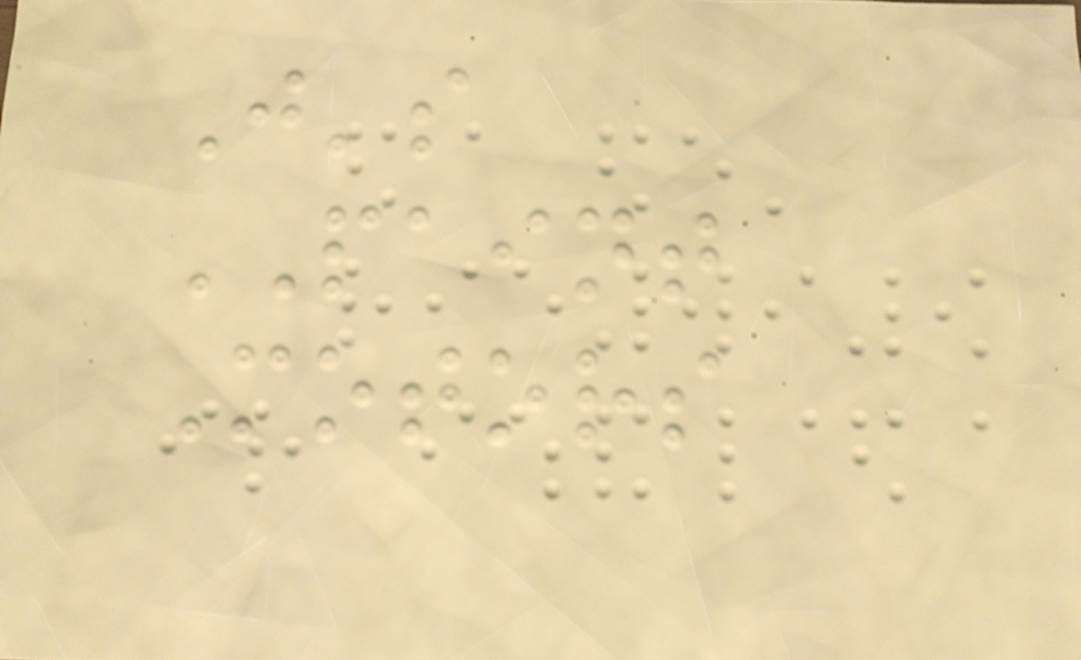J's
PAINT
Motors
